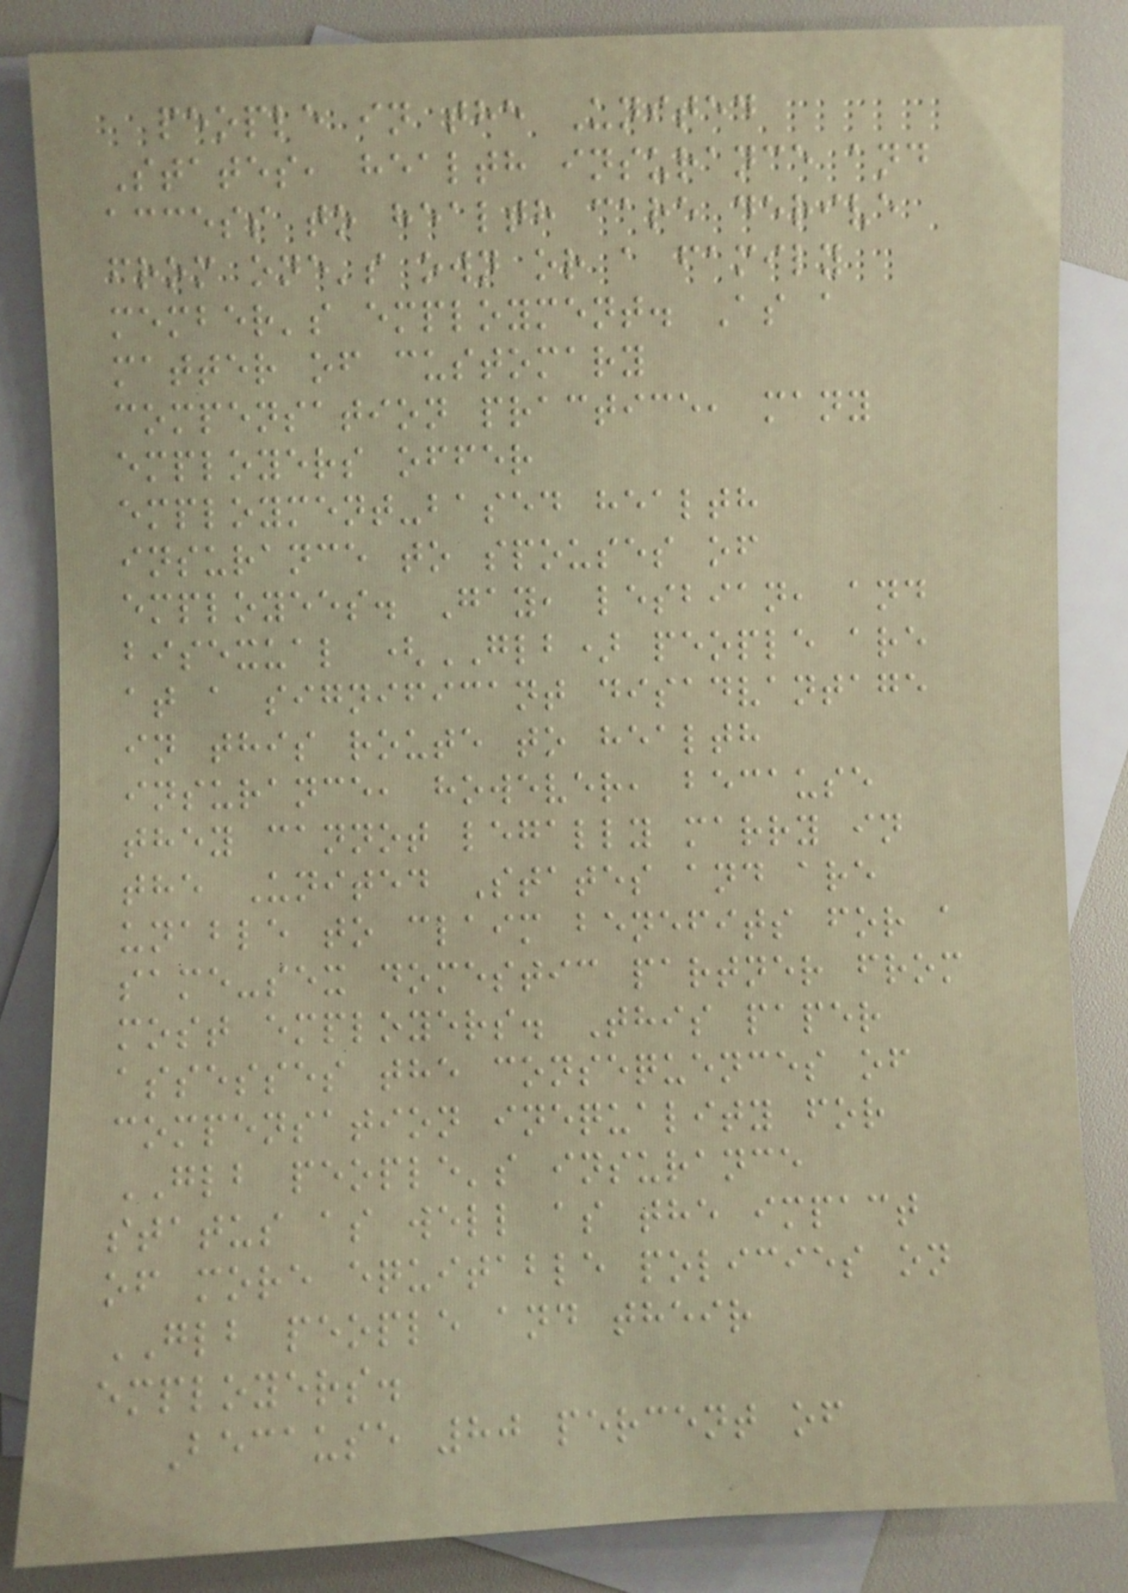people in the United
States, health insurance and
access to health care derive
from one's own or a family
member's employment. As a
matter of customary
compensation practice, many
employers offer
employment-based health
insurance to spouses of
employees. Gay, lesbian, and
bisexual (GLB) people are
at a significant disadvantage
in this route to health
insurance, however, because
they cannot legally marry in
the United States and are
unable to claim benefits for a
same-sex domestic partner from
most employers. This paper
assesses the consequences of
compensation inequality for
GLB people's insurance
status as well as the impact
of more equitable policies on
GLB people and their
employers.
Because 80 percent of
